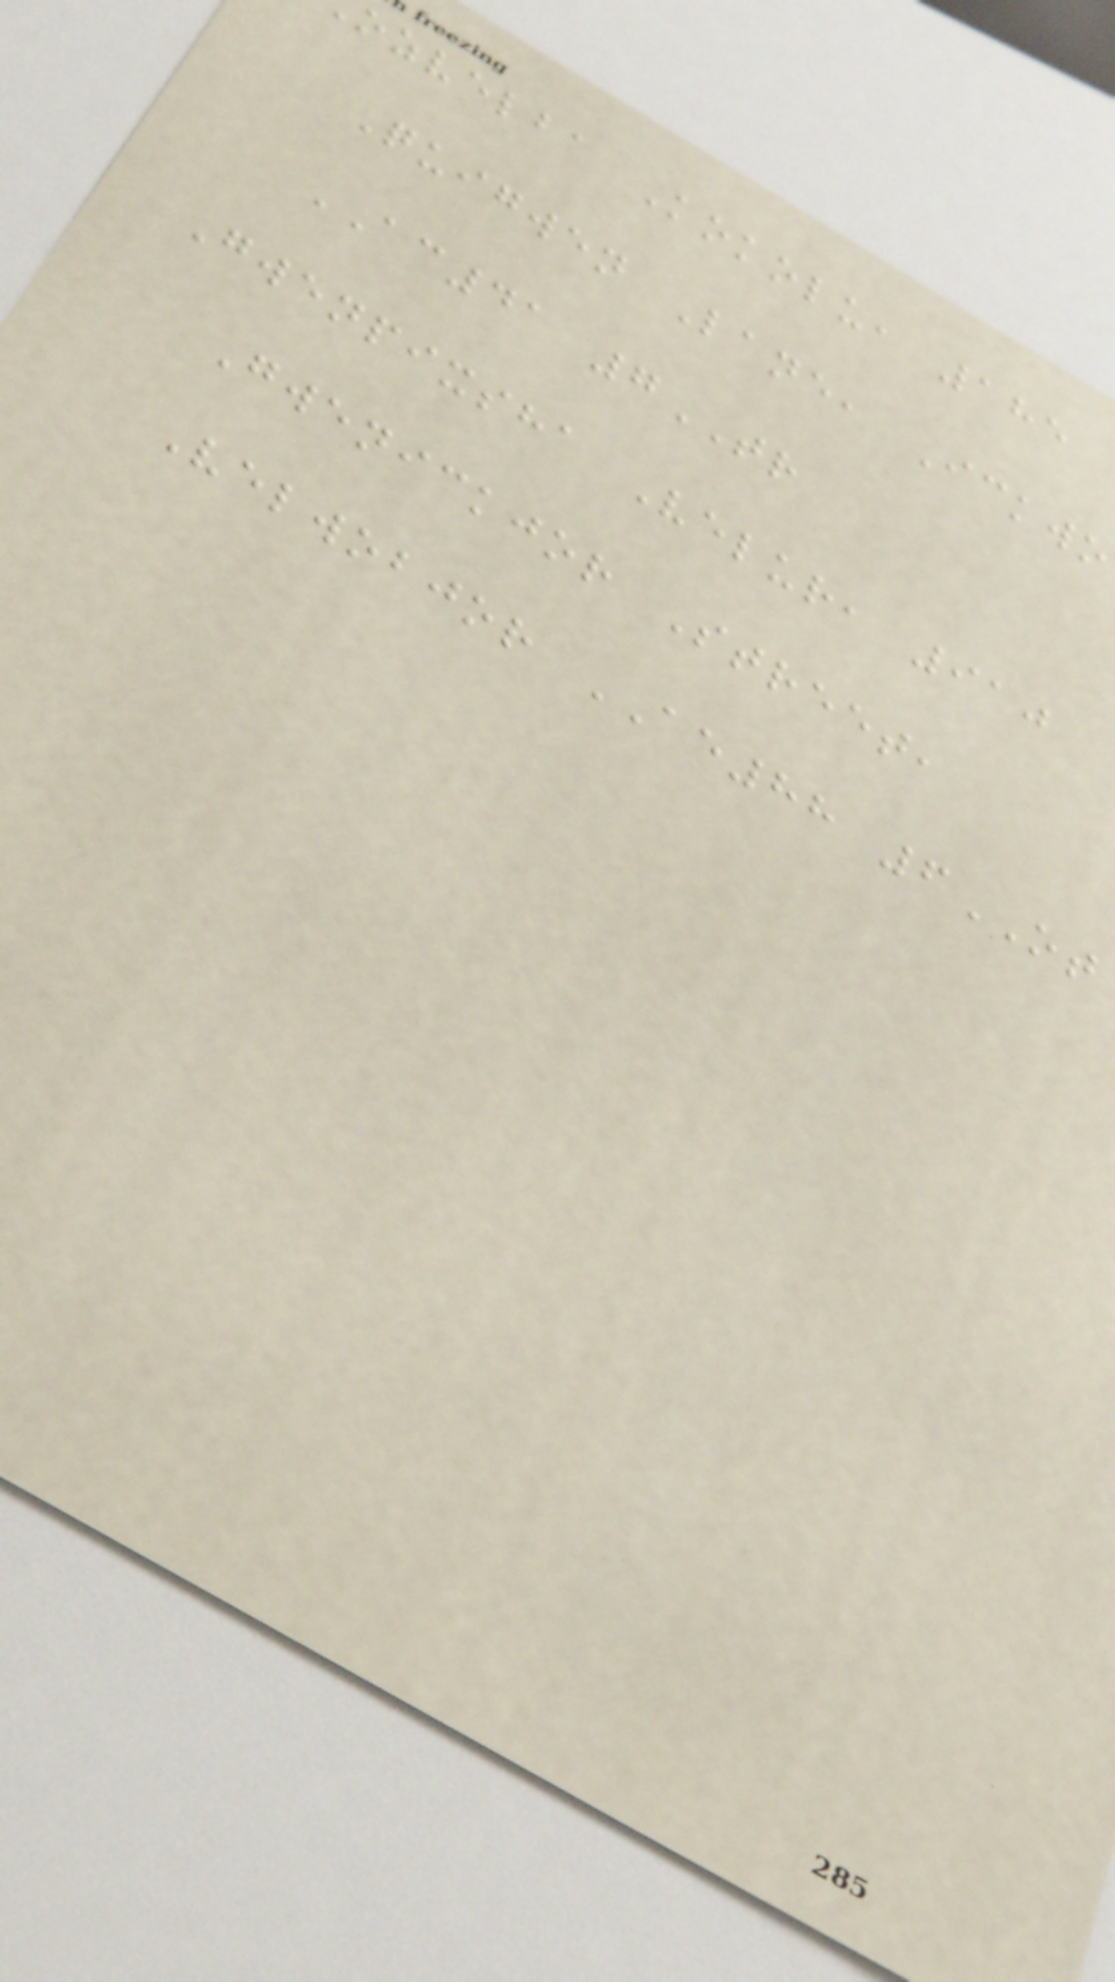ozvelba Kokolu, 185
Quigwen Lane, Ickwo
AC41 7TR
Gwenpixsha Velur, 910
Gwenickjor Street,
Velwobjor AE88 6OT
